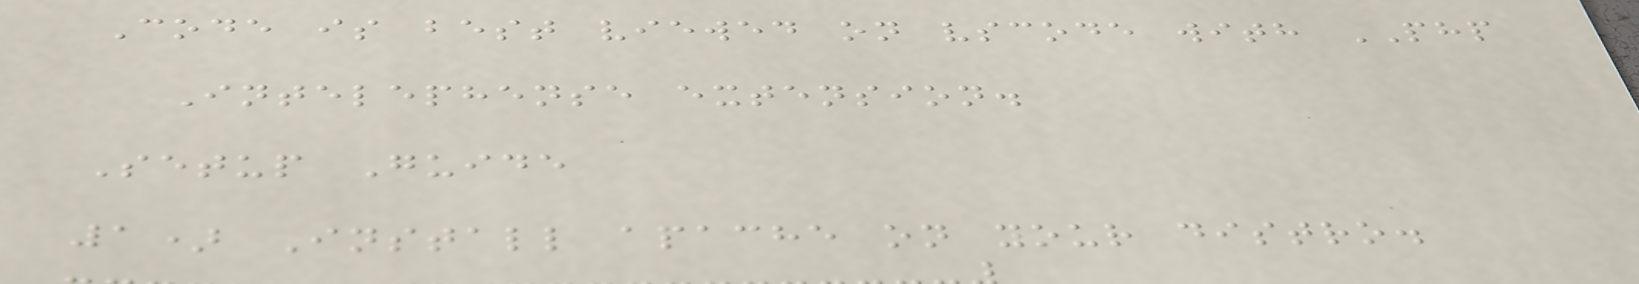Code is best viewed on vscode with PHP
Intelephense extension.
Setup Guide
1) Install apache on your distro.
